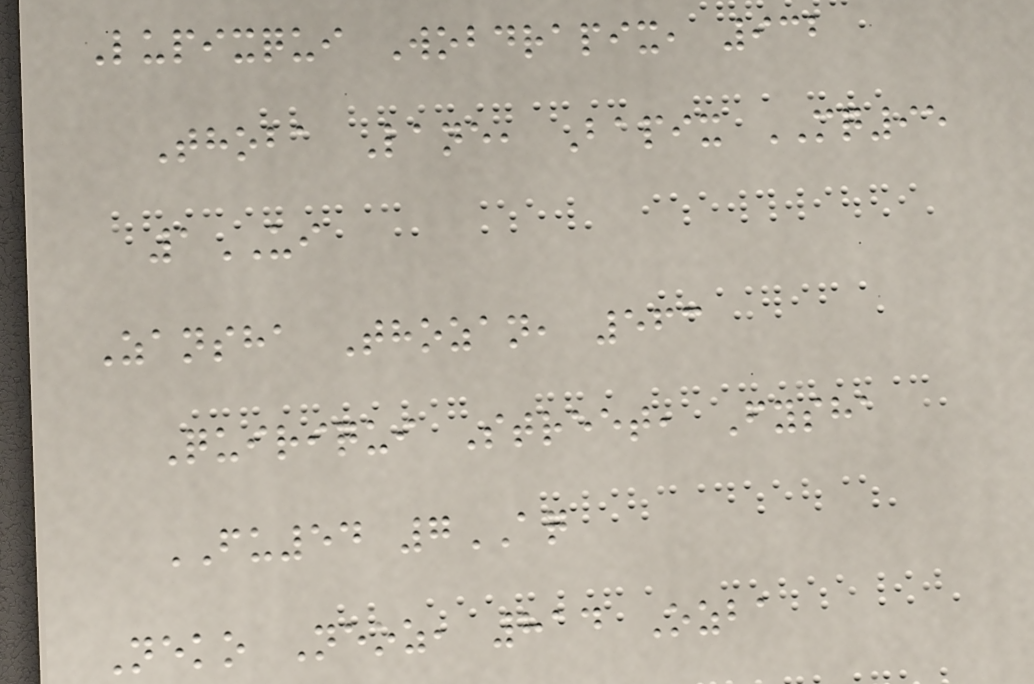Lupixqui Wobdrapix, 932
Thoba Lane, Bapix MQ95
1UI
Zansha Thozan, 563
Quiriqui Street, Fysha
FU54 7AQ
Neko Neoz, 814 Ozba
